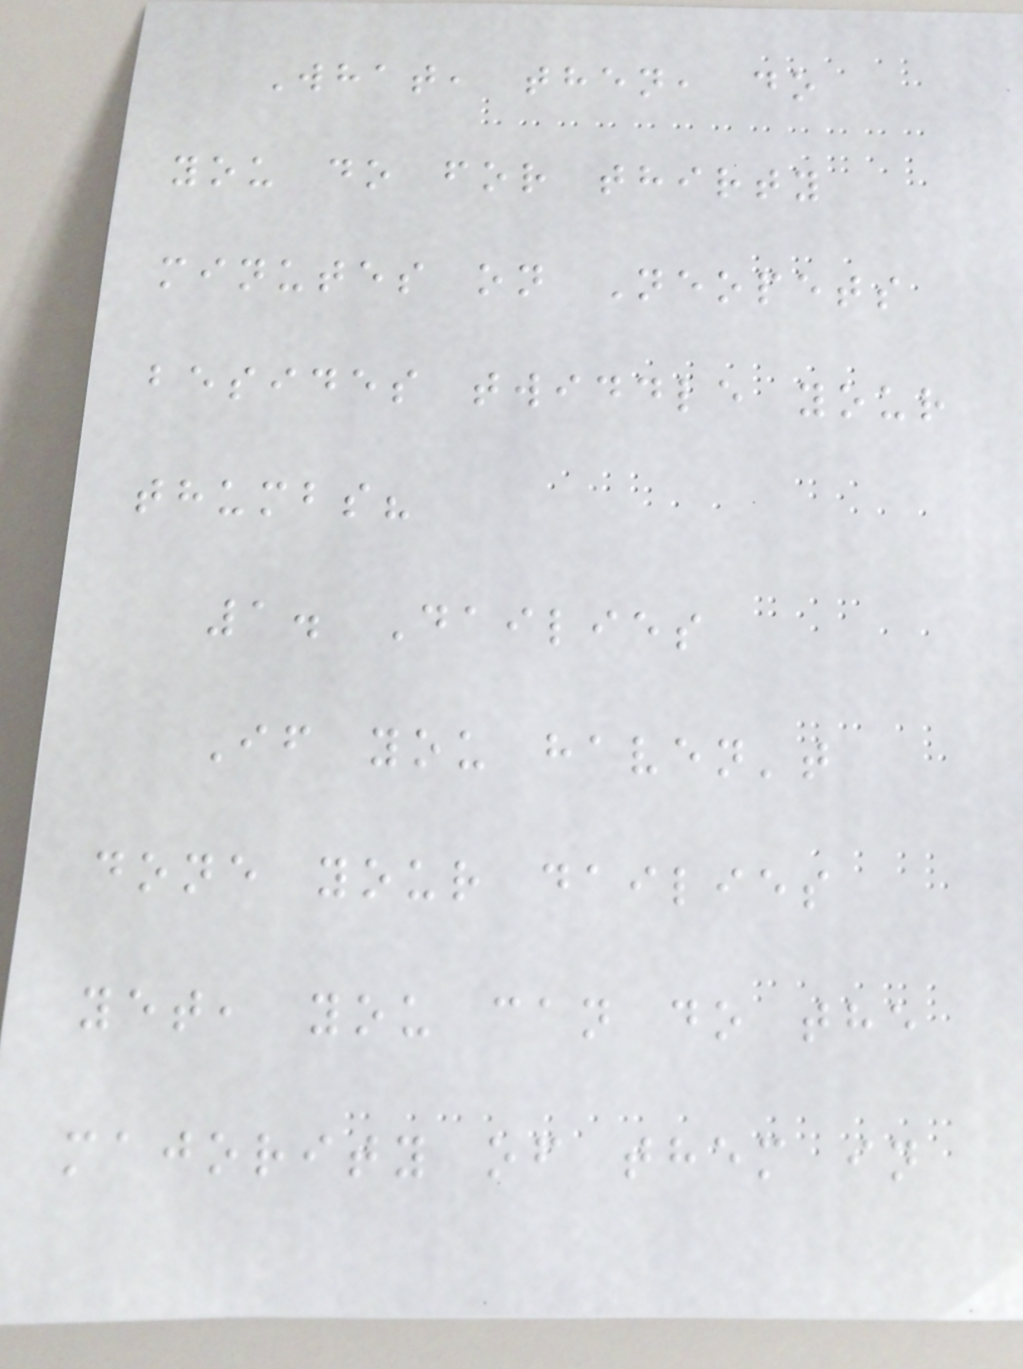What, then, do
you do for thirty
minutes on Neopets
besides twiddle your
thumbs?
1. Dailies
If you haven't
done your dailies
yet, you can do the
majority of them in
